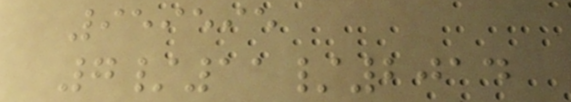959595
7/11/2014
